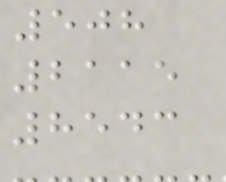508
2115
8543
